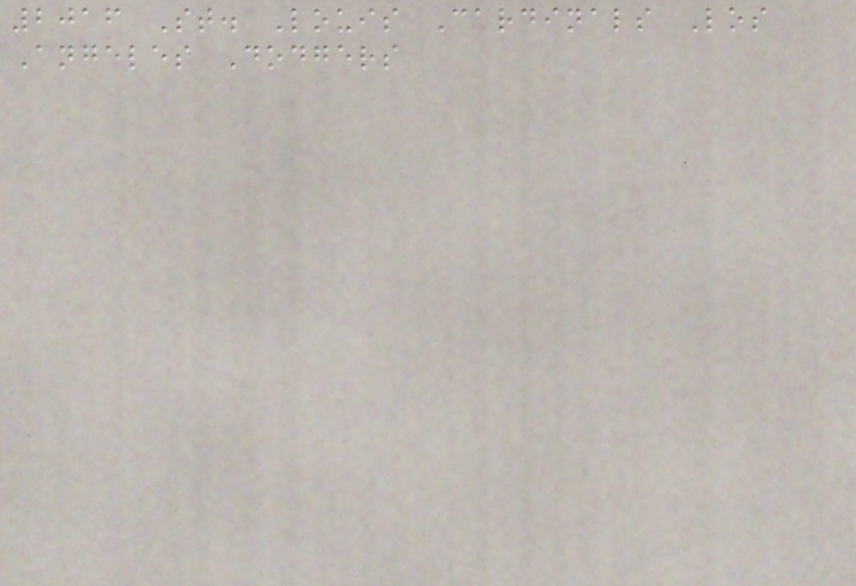2016 St. Louis Cardinals Los
Angeles Dodgers
